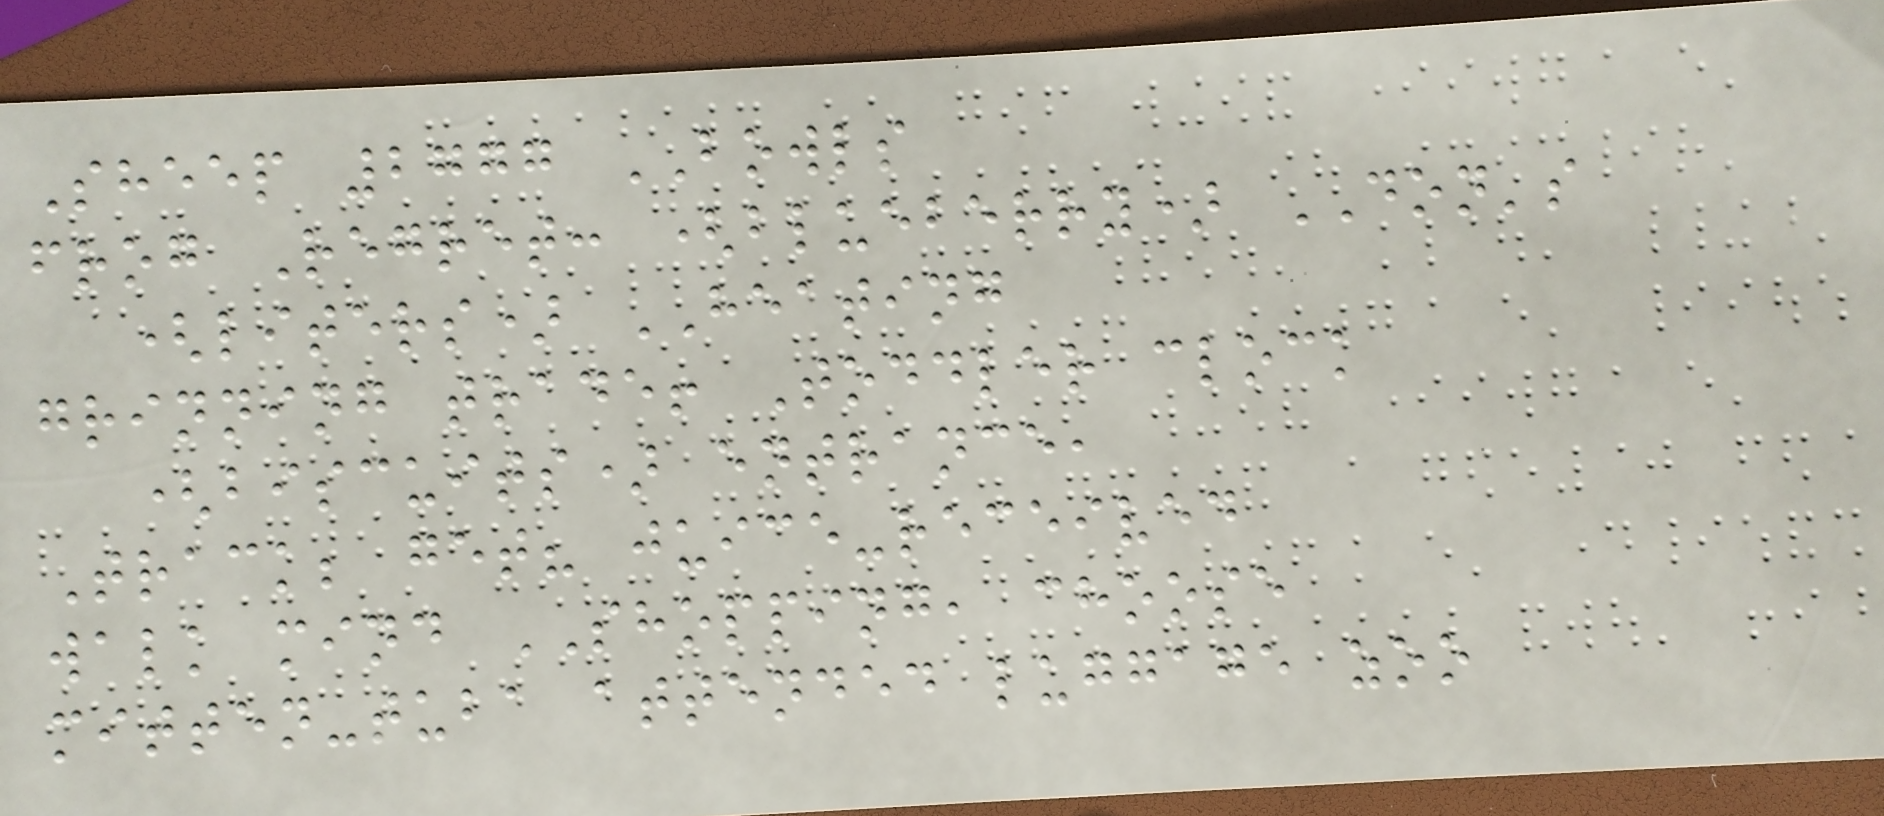Sheep 2777 BOWLS
frog Regret: (blueberry) DON's
(liters) HEATING
grinning trade! Toddler clock
(biscuits) entrance,
Track; get? juice-received
walk mind SHOPPING, choose
mitten-tuba attended luggage zoo
